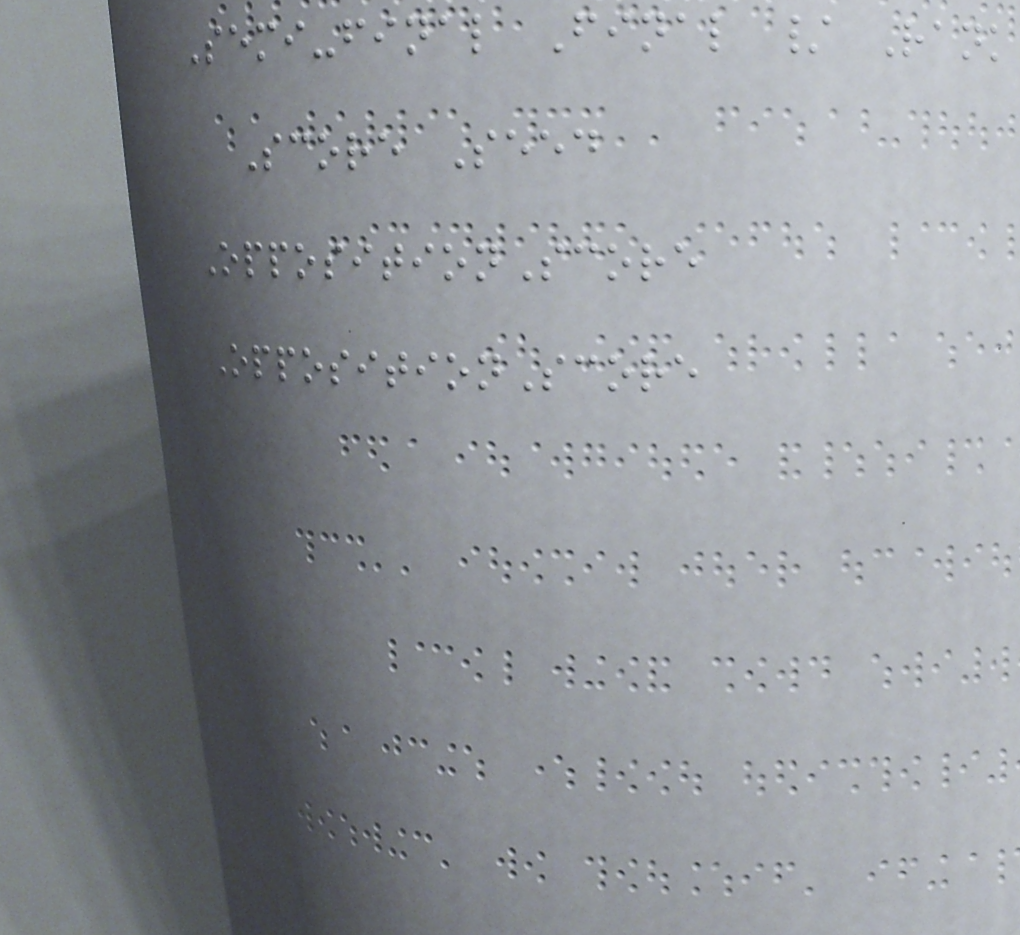Semi-final Final / Rank
Score Seed
OppositionScore
OppositionScore
